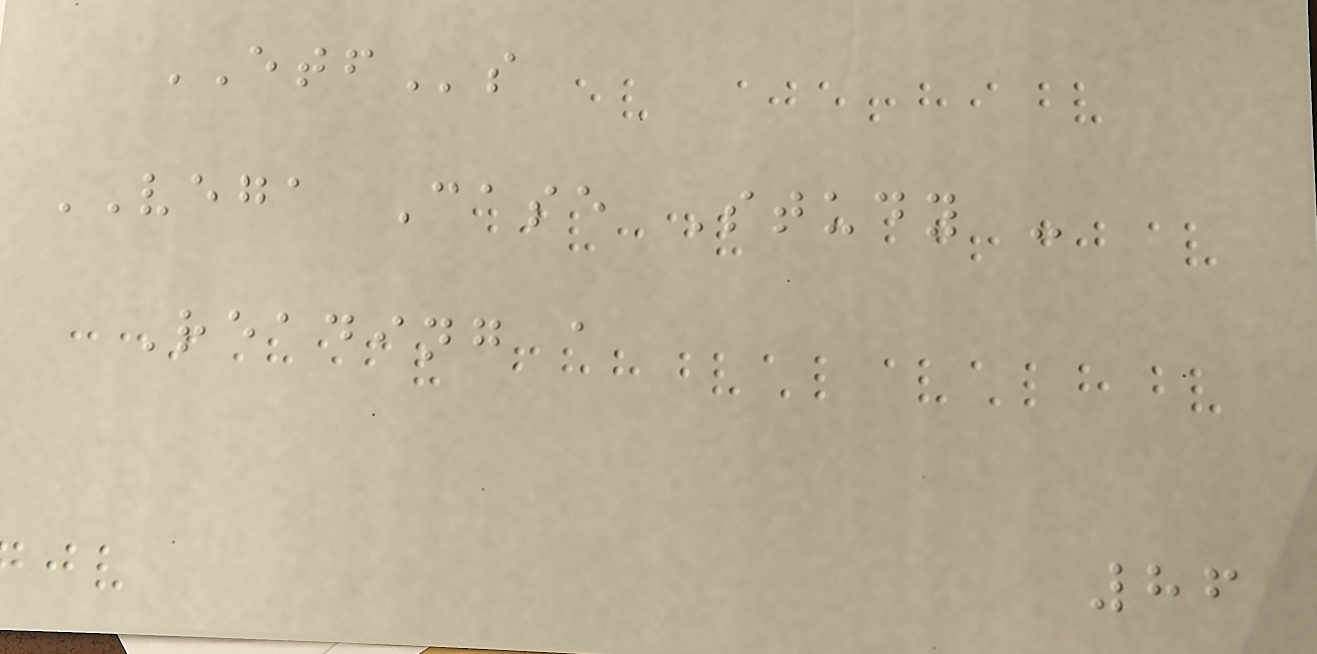ETFs
VEGA Case Study -
Reading a
86
